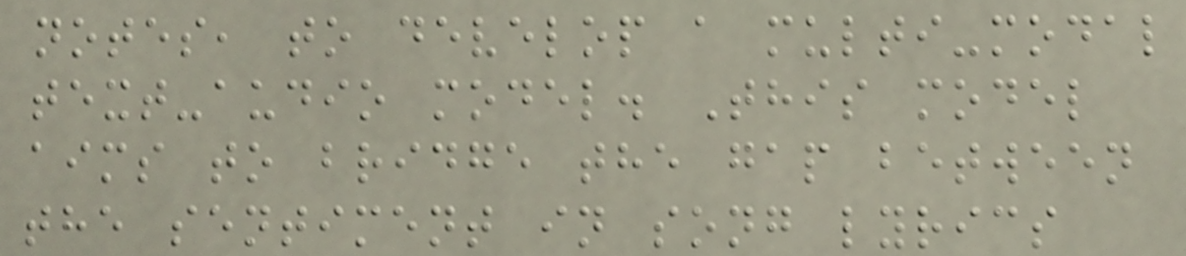notes, to develop a multi-modal
text-audio model. This model
aims to bridge the gap between
the sentiment in song lyrics
